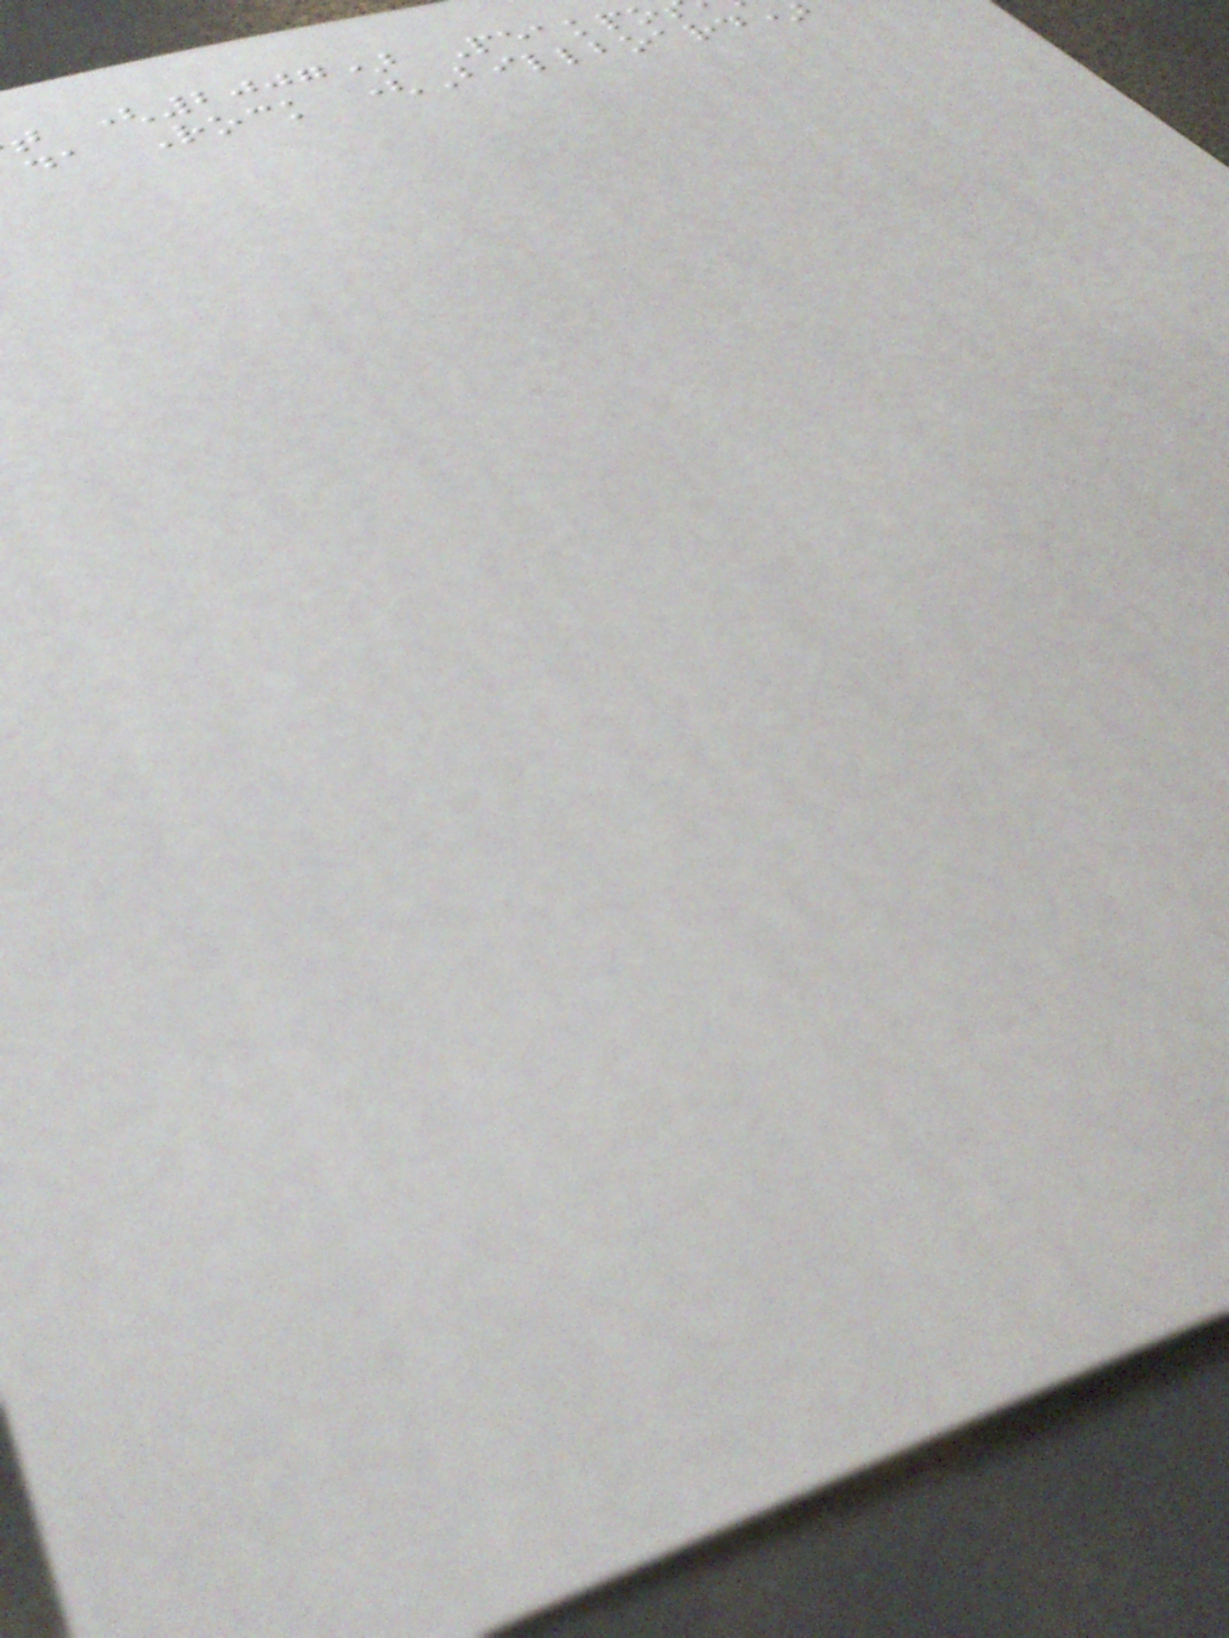t (2007) Peakpo
da Rock (Billboard)
